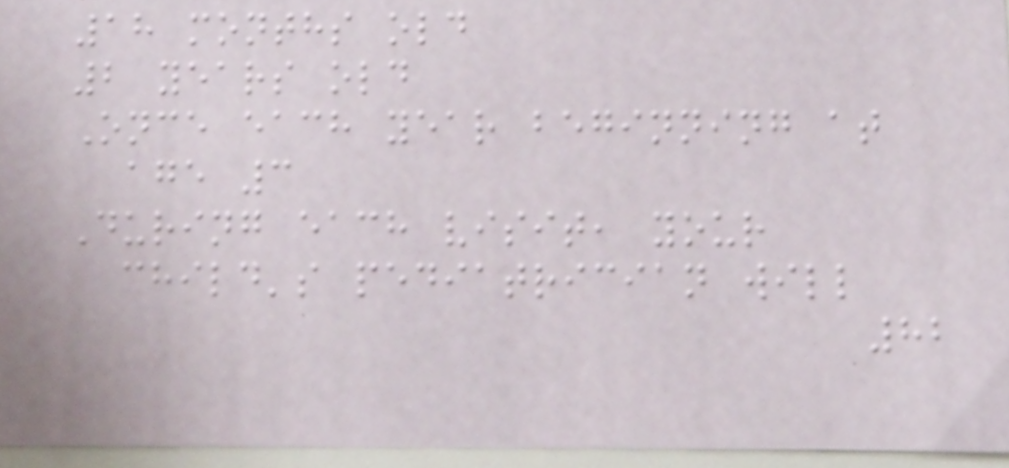18 months old
2 years old
Once each year beginning at
age 3
During each visit, your
child's pediatrician will
82
